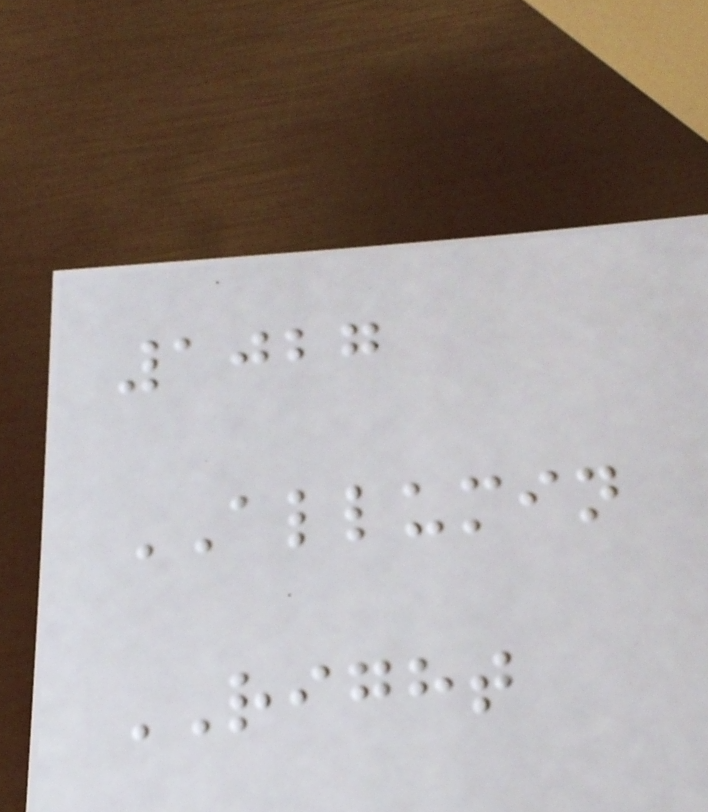1027
ALLUMIN
RIGHT
